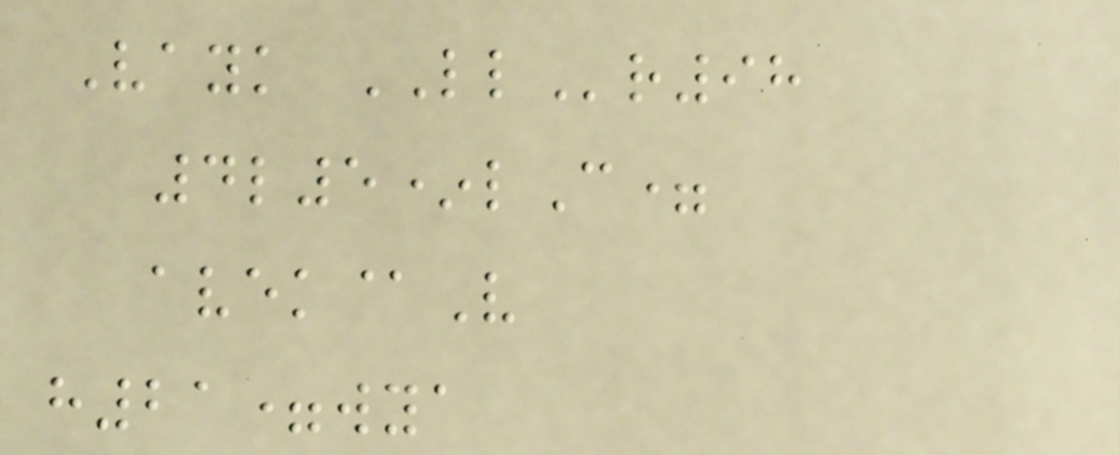Vayk LLr98
4l5*lC=
avek@V
h21=wya
